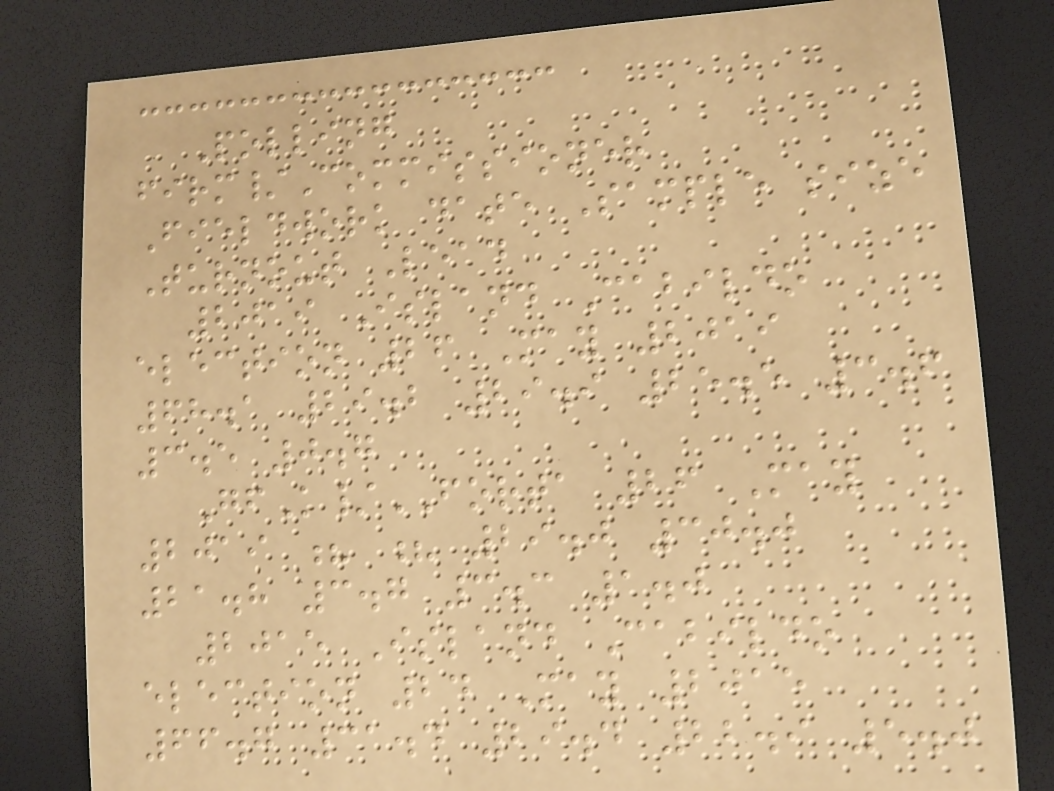Polling
firm/Commissioner
Fieldwork date Sample size
Turnout Lead
2019 Island Cabildo
election 26 May 2019
68.1 29.2 29.9 25.5 3.6
3.5 0.7
GfK/FORTA 26 May
2019 ? ? 29.0 30.0
21.8 3.7 3.3 1.0
2015 Island Cabildo
election 24 May 2015
66.7 31.4 29.4 22.9 5.0
